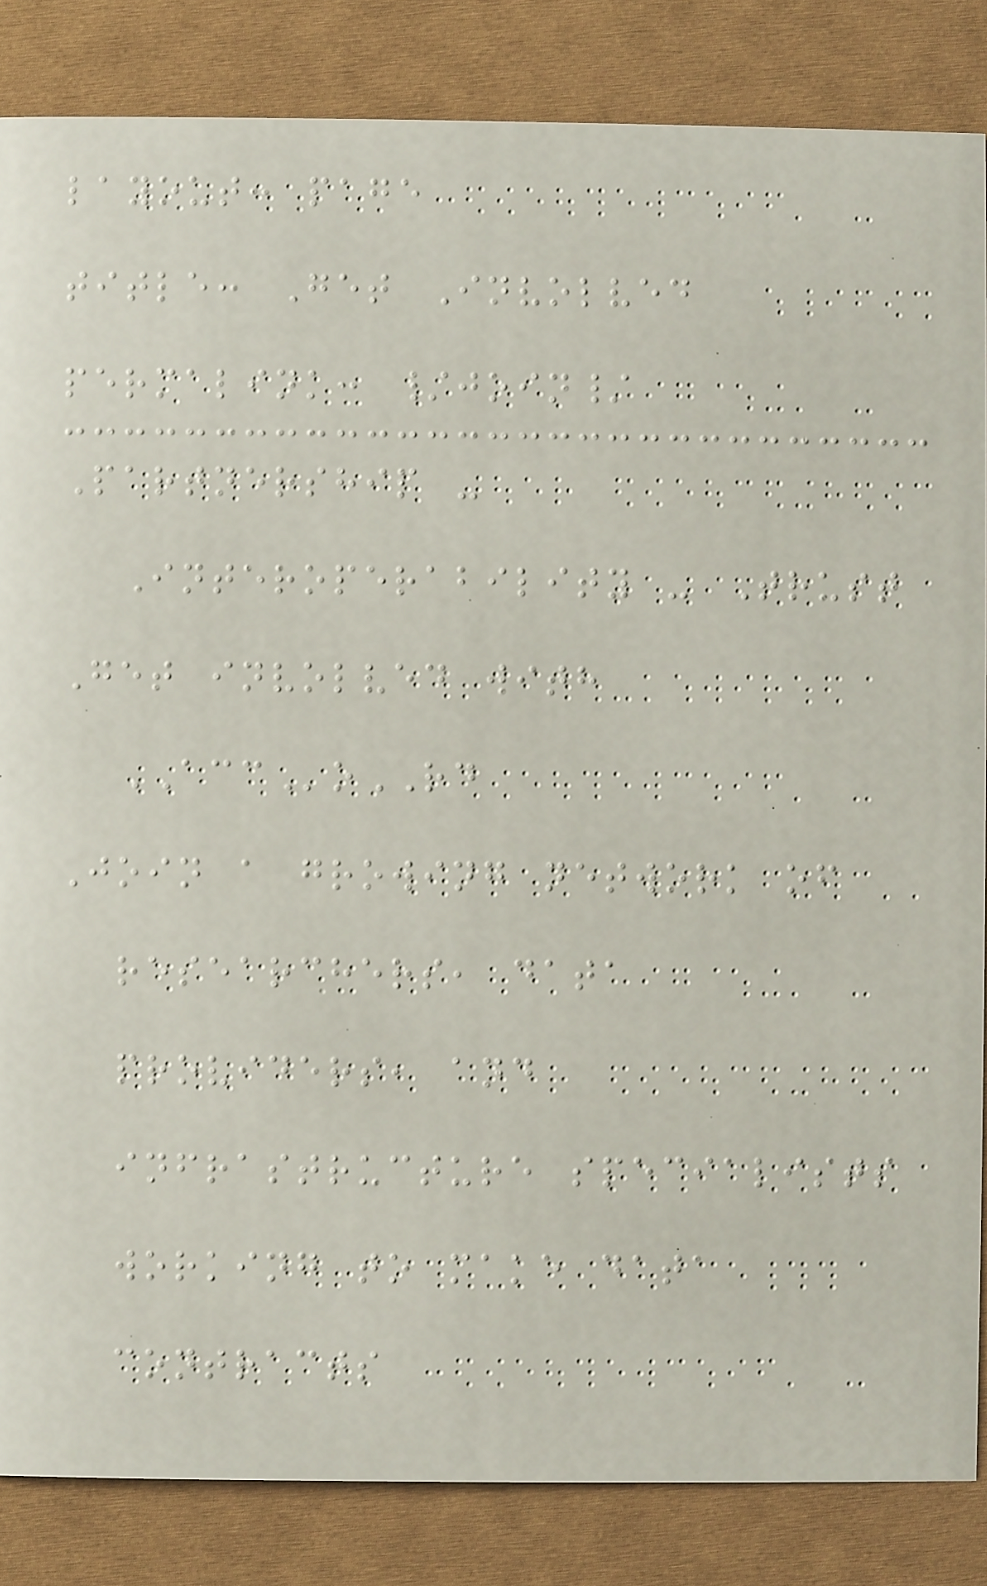layout: page
title: Get Involved
permalink: /join/
Partnership -
Interoperability - Trust
Get involved with
ACCoRD
Join a growing network of
researchers, data
providers, and
infrastructure specialists
working to make data
contracts
